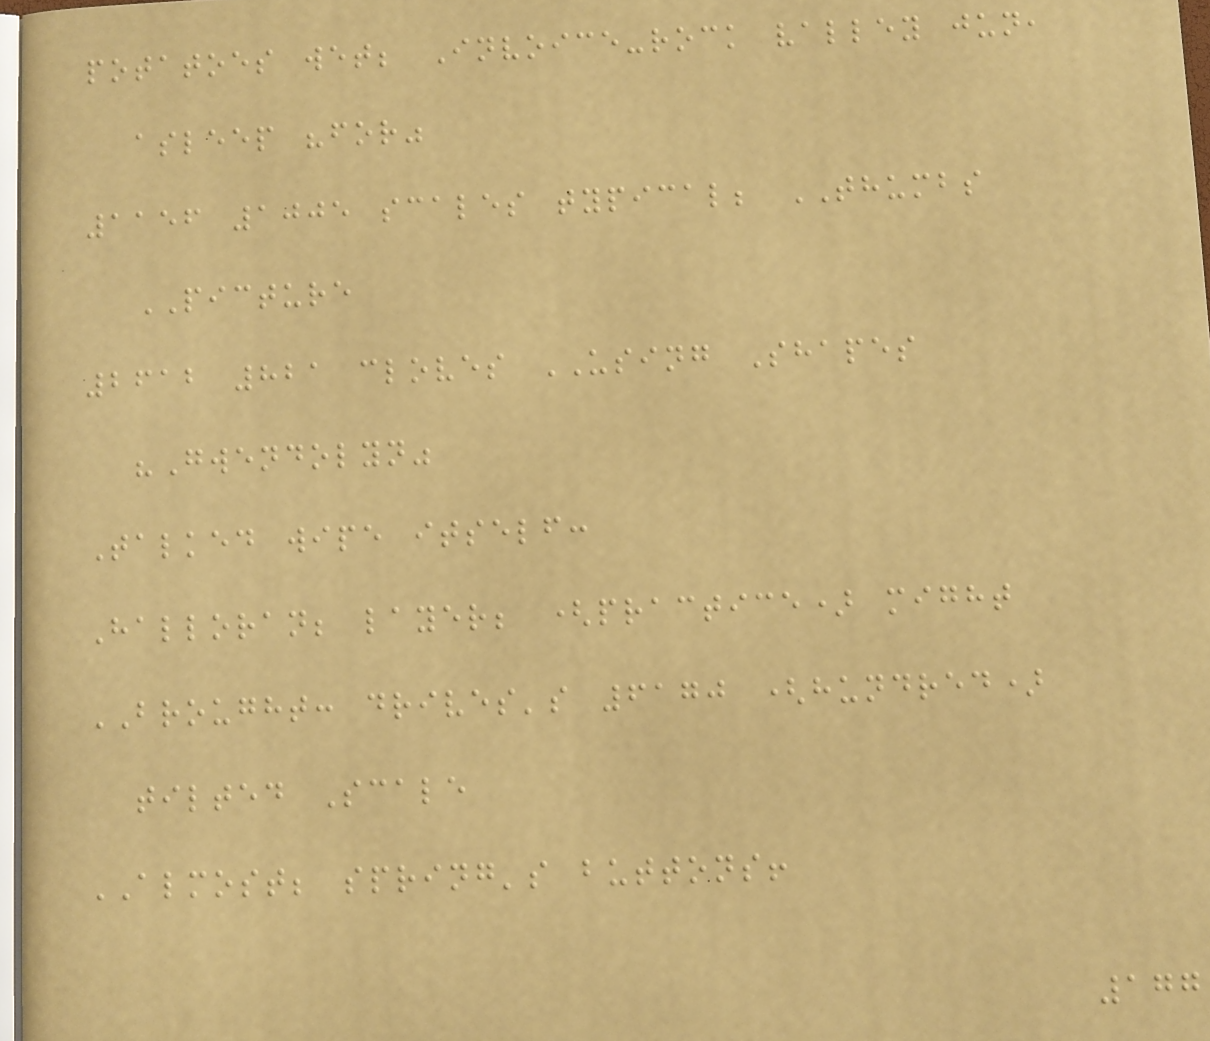potatoes wet; Invoice-rock valley jun,
asleep "for"
1156 1005 scales typical; THUMBS
PICTURE
2612 821 cloves USING Shapes
"Gwendolyn"
Talked wipe itself:
Halloran; layer; (practice) might
BROUGHT: drives's 6170 (hundred)
tilted Scale
ALMOST; spring's buttons!
177
